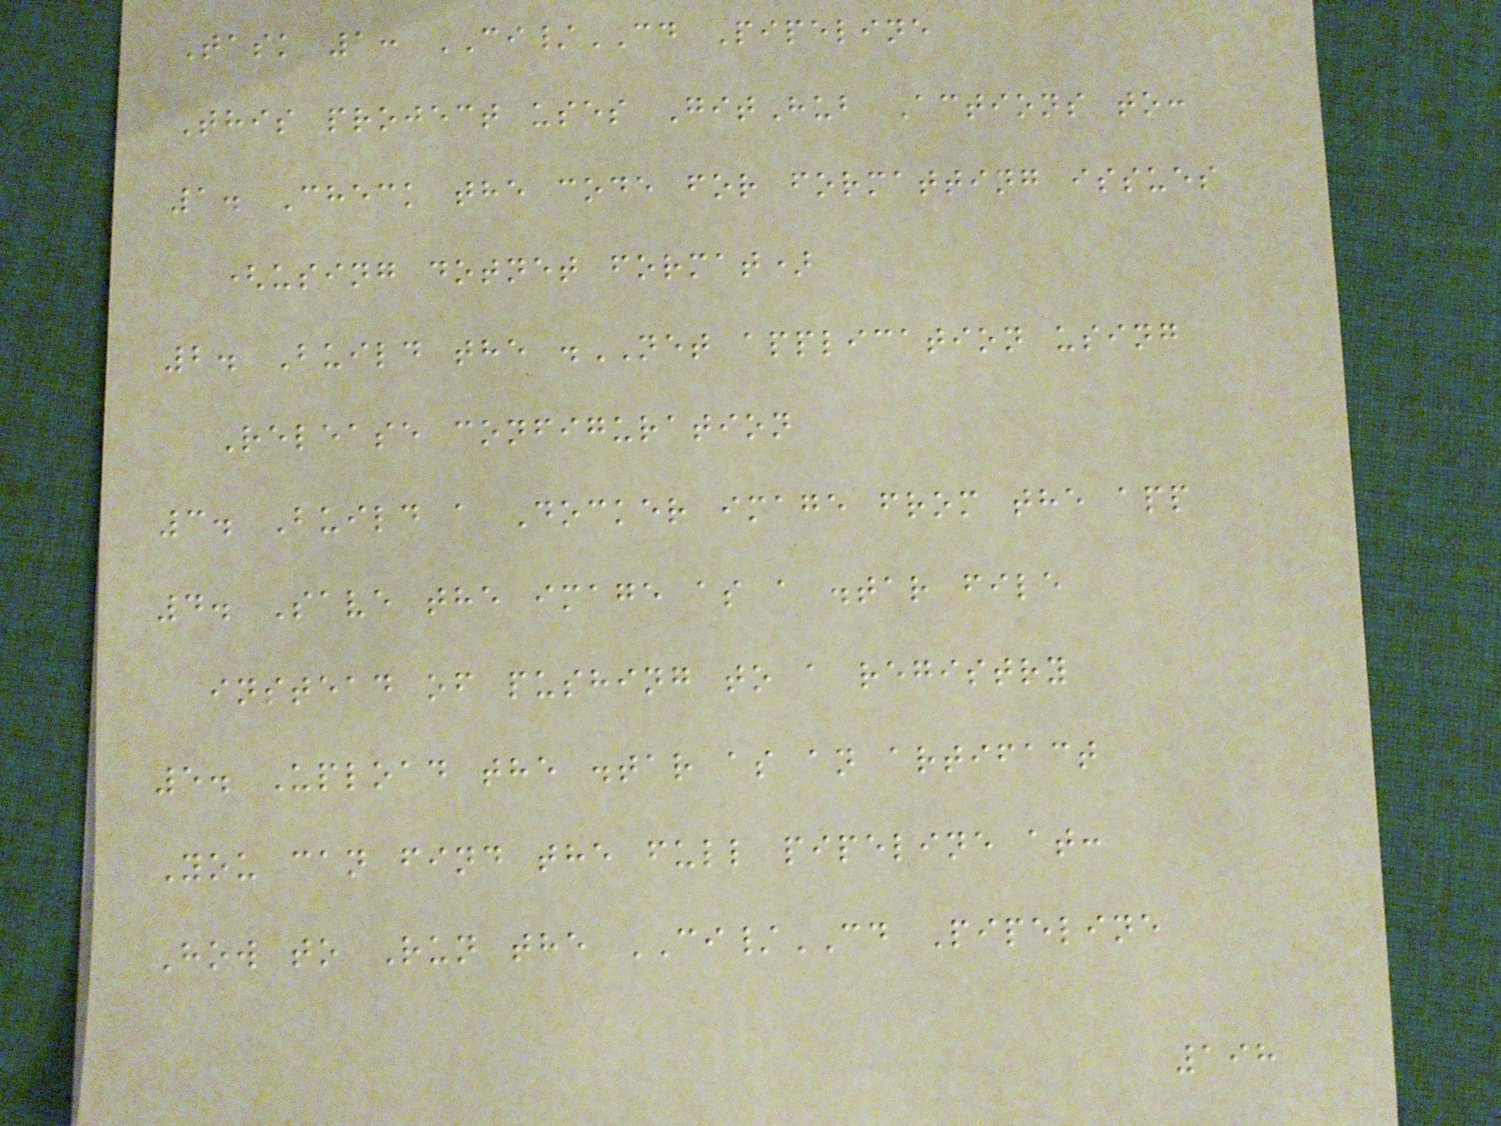Task 1: CI/CD Pipeline
This project uses GitHub Actions to:
1. Check the code for formatting issues
(using dotnet format)
2. Build the .NET application using
Release configuration
3. Build a Docker image from the app
4. Save the image as a .tar file
instead of pushing to a registry
5. Upload the .tar as an artifact
You can find the full pipeline at:
How to Run the CI/CD Pipeline
198
